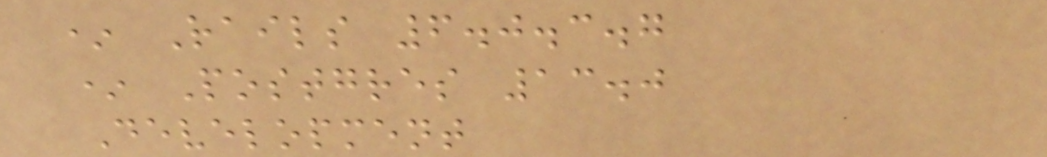* Rails 6.0.3.7
* Postgres 13.0
Development
